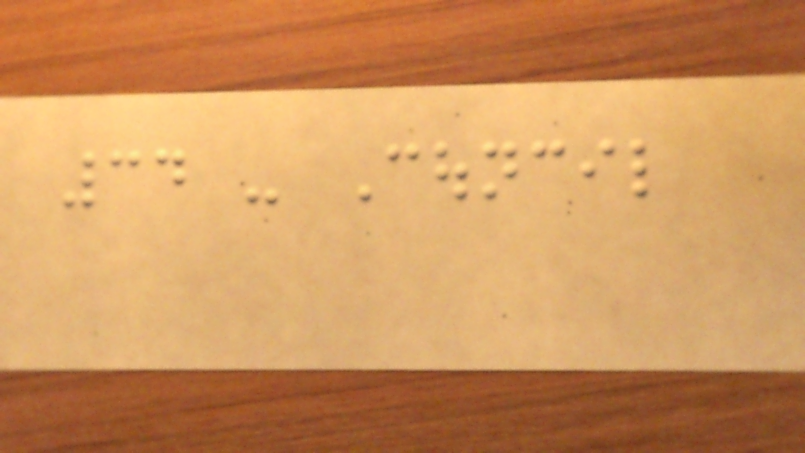34 - Council
